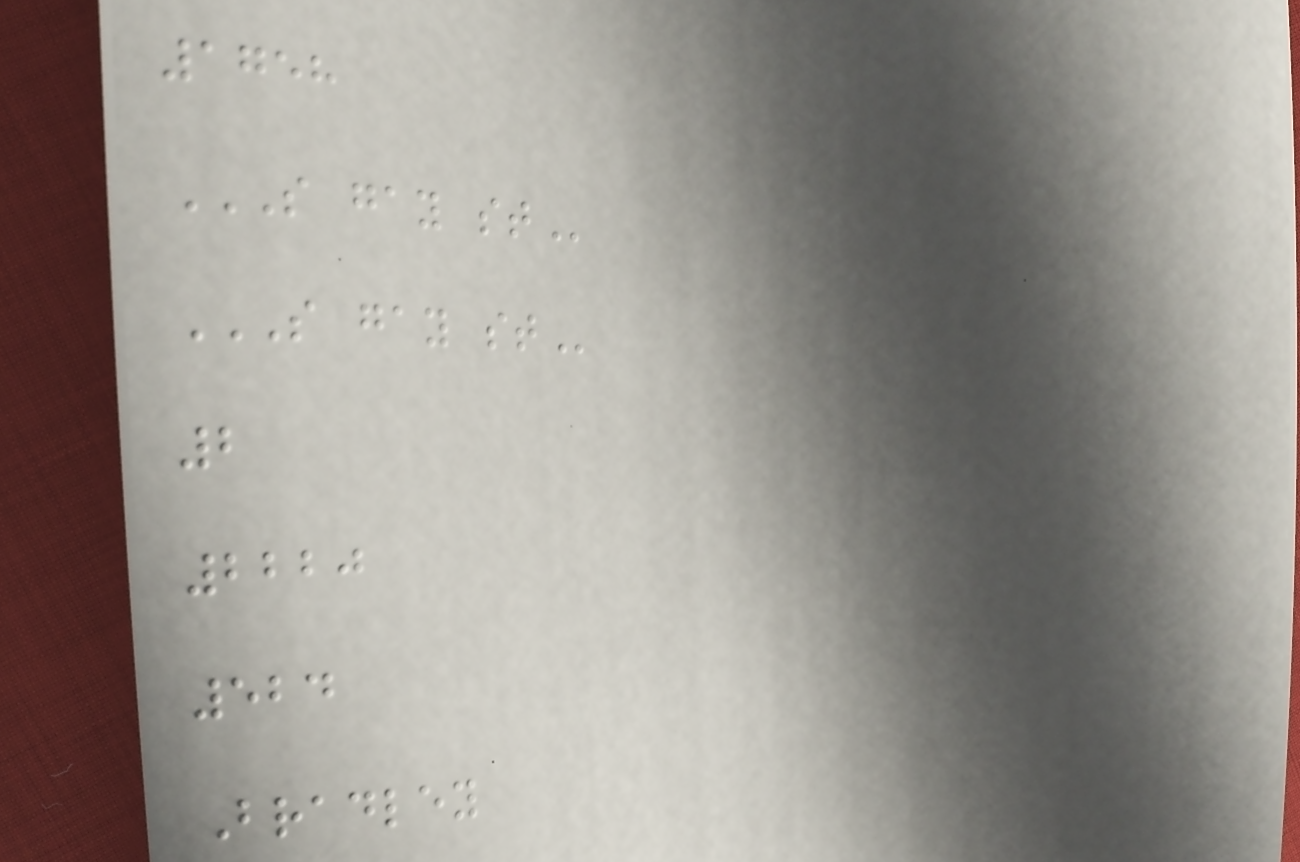1758
S GAY ST
S GAY ST
2
2220
524
Bradley
